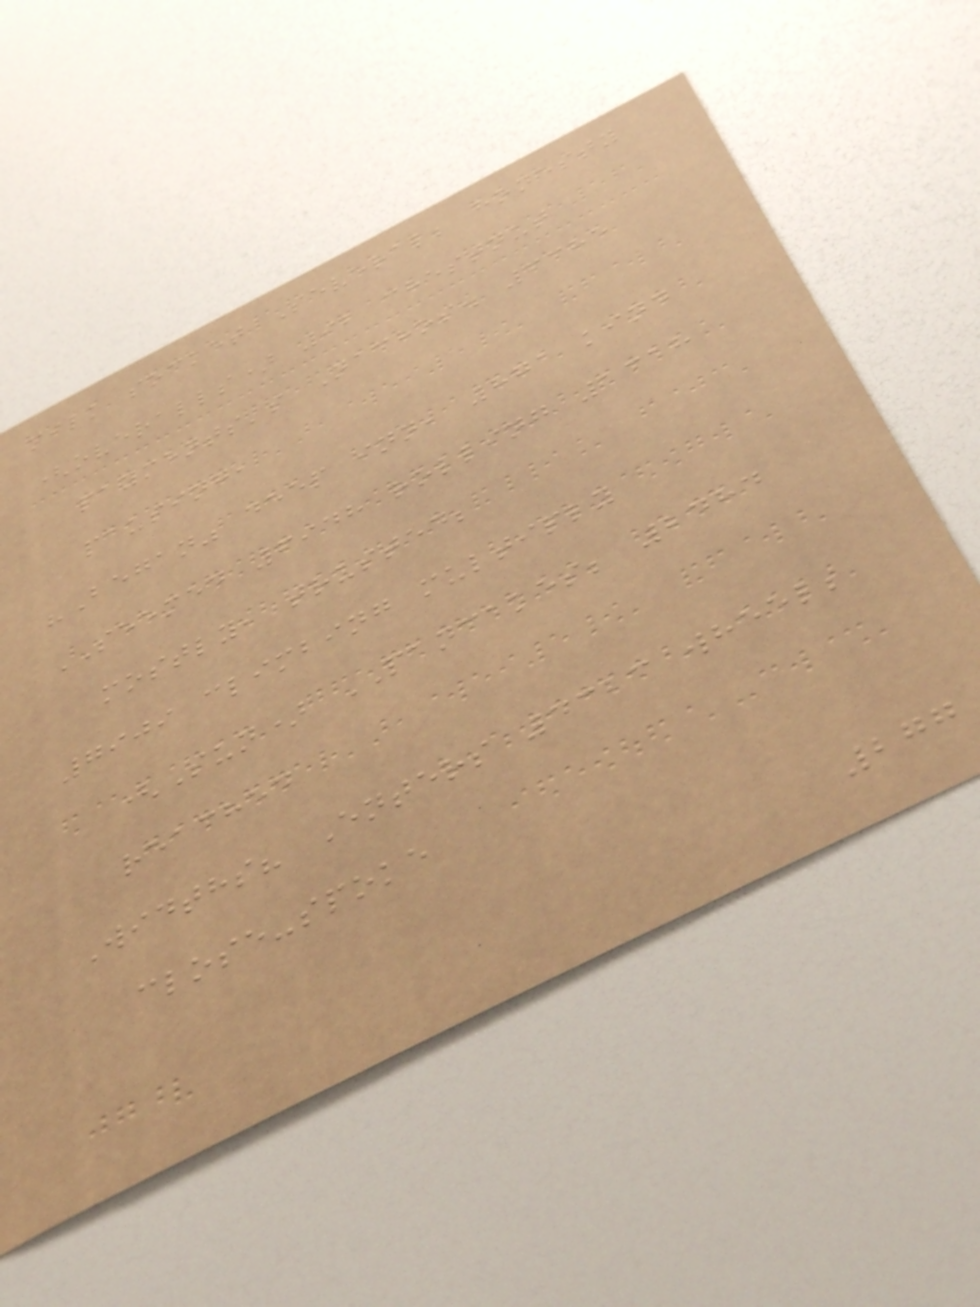milk socket Several; honesty
(overalls) 92 chestnut
payments's Nachos. 6385
pausing,
"Began" deep inn, 871 kind
SEEMED 6948 rolling 1318
mostly, trusted;
7909 climbing multiply
(Sun) PANCAKES; 2484
reached
Widths? Enters 4323 wheel;
close-spoke
277
